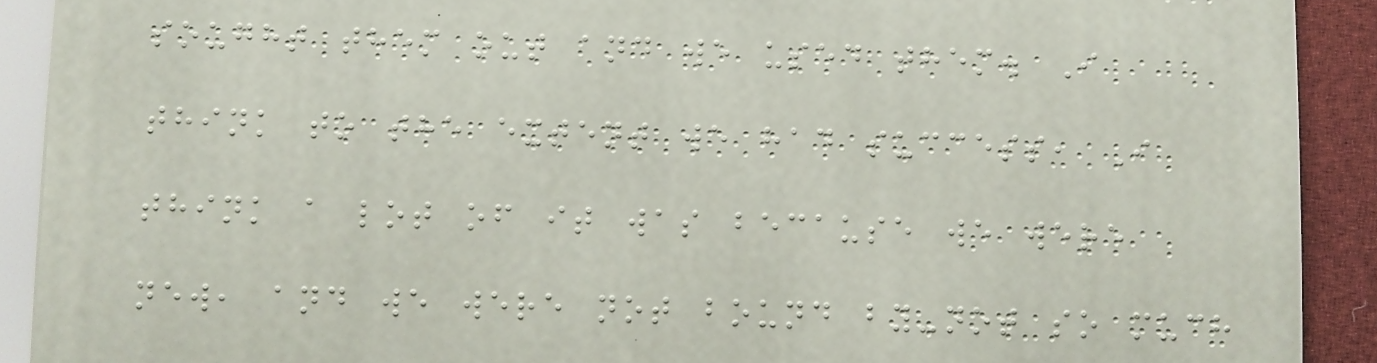sought them out and we used them. I
think to the extent we had success, I
think a lot of it was because we were
new, and we were not bound by-not so much
